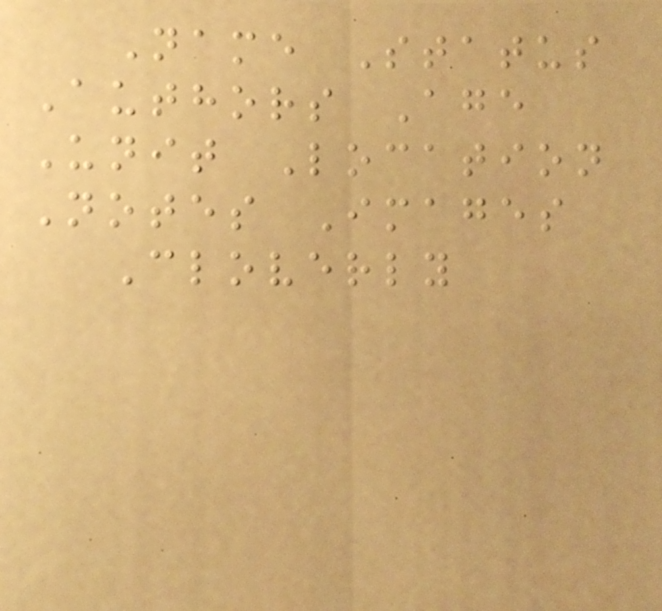Name Status
Authors Age
Unit Location
Notes Images
Cloverly
